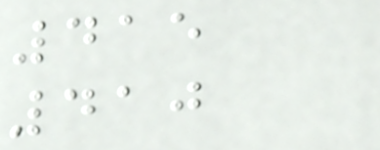415
410
